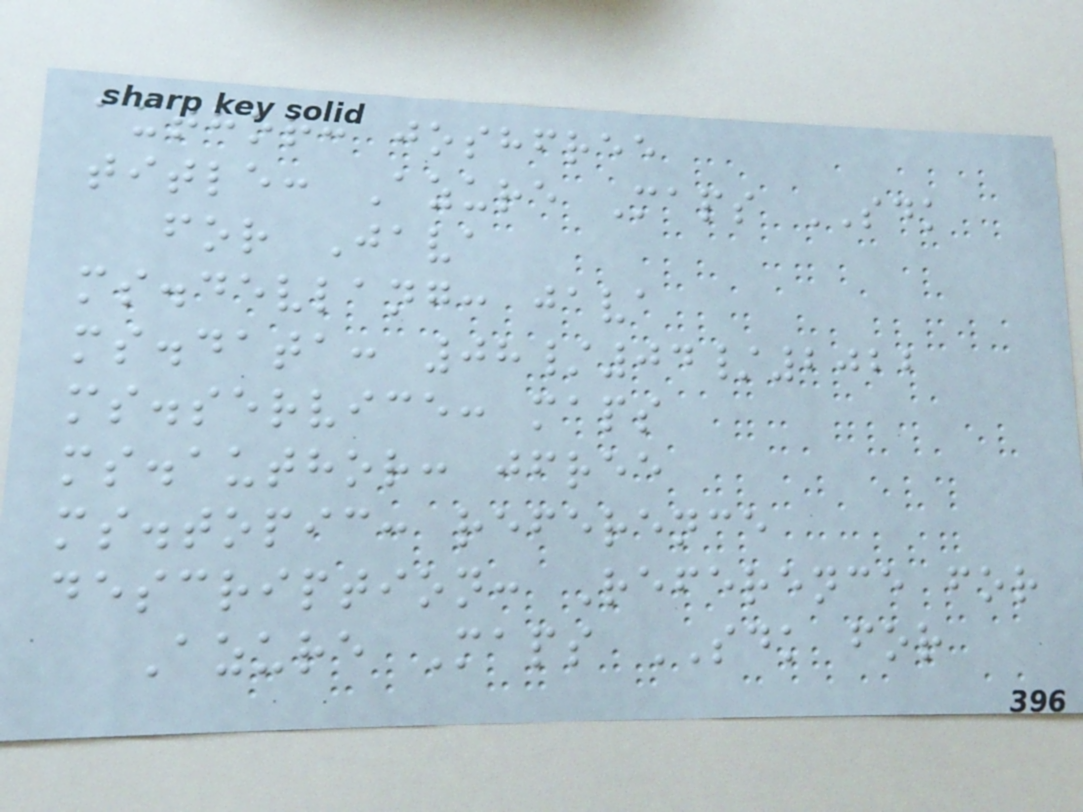author: joshfree
title: Azure Maps SDK
for Java
ms.devlang: java
ms.data: 08/04/2022
ms.service: maps
ms.author: jfree
ms.topic: reference
description: Reference for
Azure Maps SDK for
